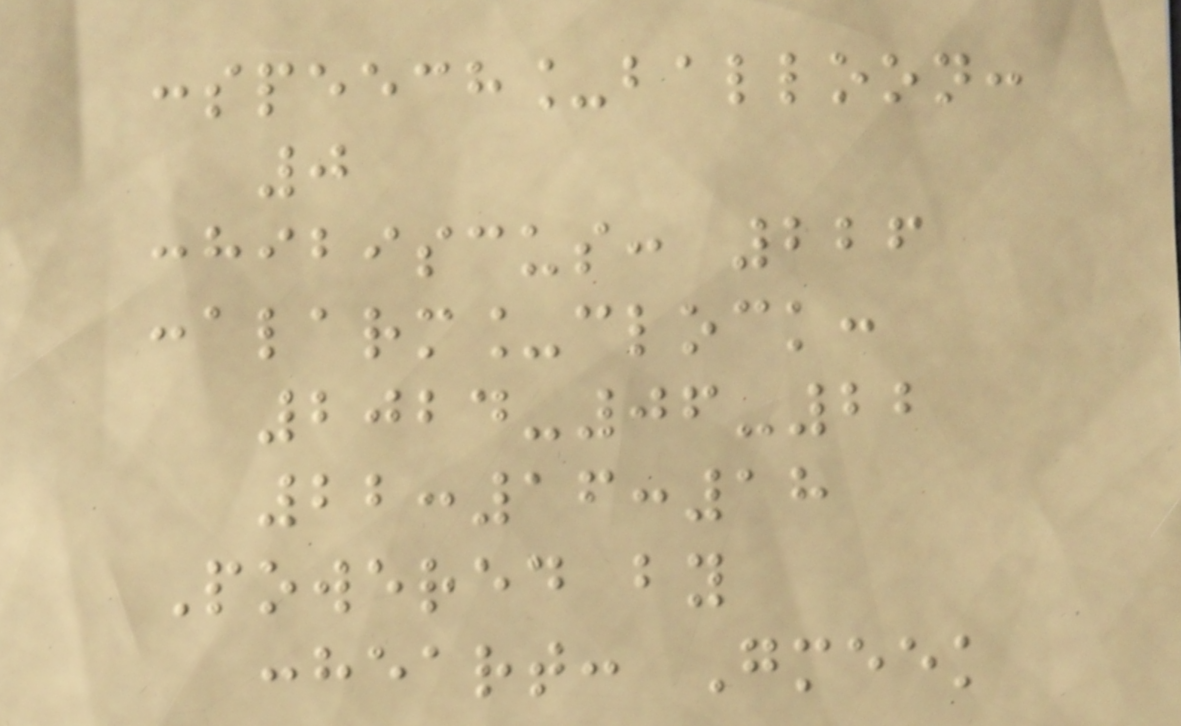:speech_balloon:
0
:hibiscus: 226
:alarm_clock:
2024-06-22
22:16:18
Powered by
:heart: Gmeek
